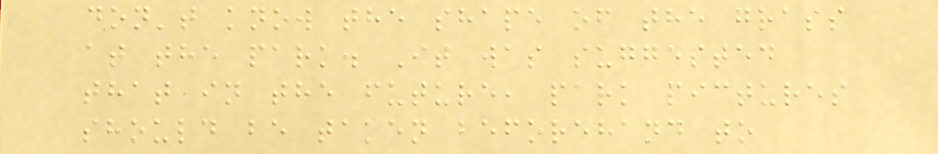don't know the shape of the grass
at the park. It was suggested
that in the future, park pictures
should be taken beforehand to
